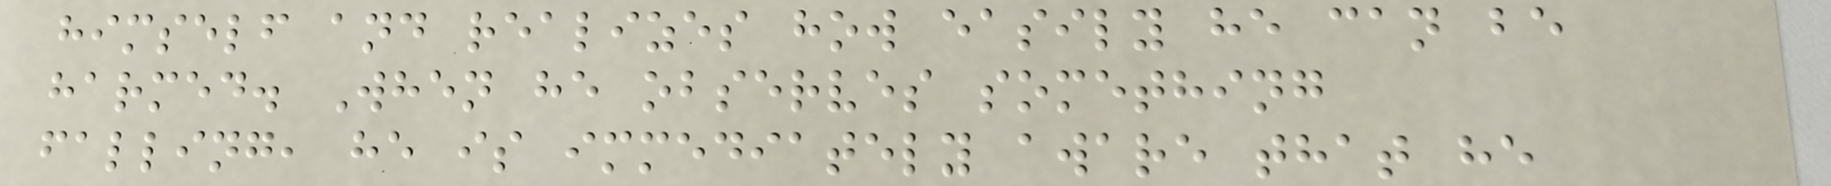himself and realizes how easily he can be
harmed. When he observes something
falling, he is immediately aware that he
